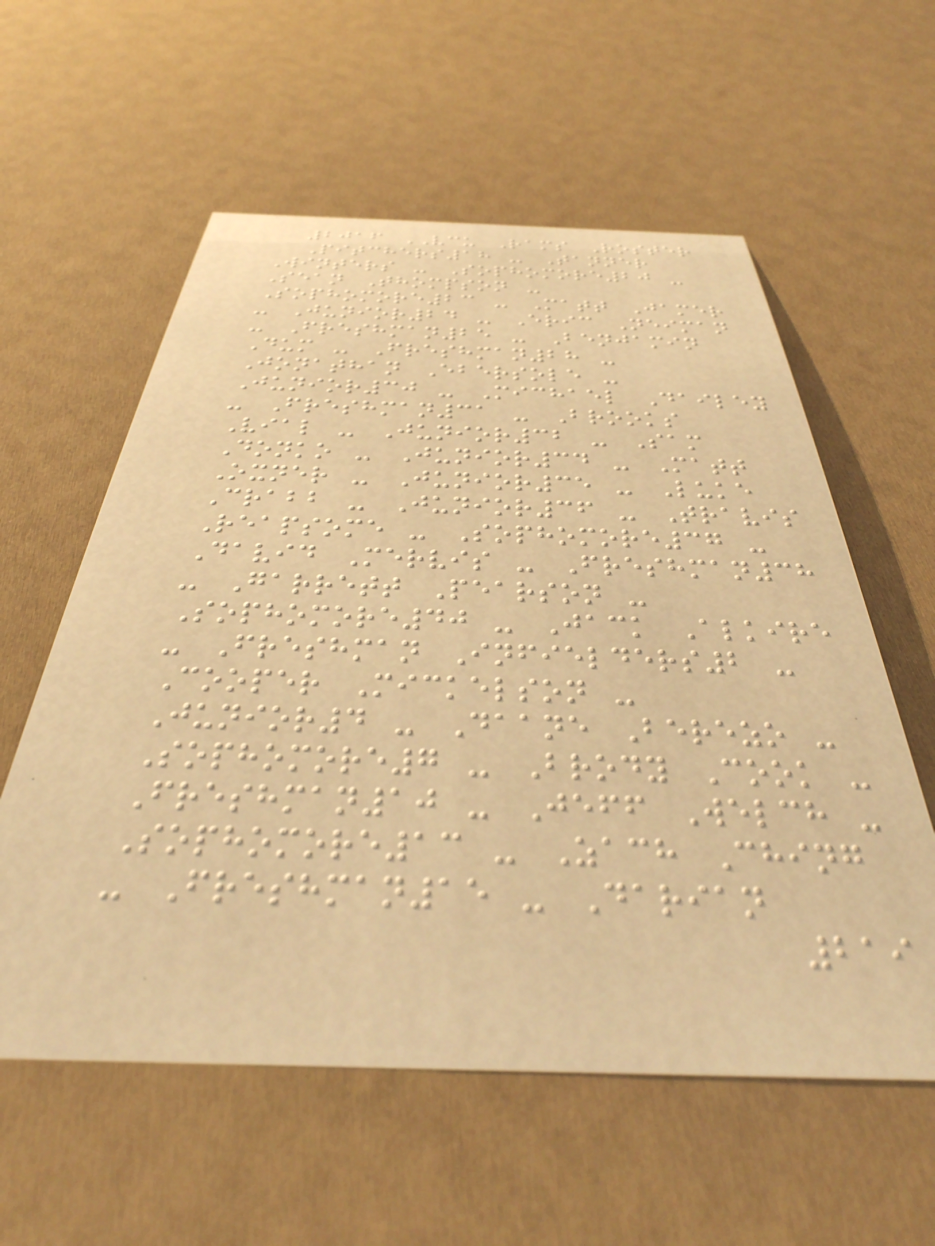2016 VCU Rams Roster
Pitchers18 - Tanner
Winters - Sophomore20 -
Sean Thompson -
Sophomore23 - Matt Jamer
- Junior24 - Eric Neiman
- Freshman25 - Benjamin
Dum - Freshman28 -
Jonathan Ebersole -
Junior30 - Michael Dailey
- Freshman31 - Brooks
Vial - Junior32 - Sam
Donko - Junior34 - Matt
Oxner - Junior35 - Luke
Crabb - Junior36 - Travis
Reapsome - Sophomore37 -
David Mervis - Freshman38
- Garrett Pearson -
Sophomore40 - Jack Alkire
- Freshman Infielders2 -
Cooper Mickelson -
Junior4 - Daane Berezo -
Sophomore7 - Brody Cook -
Freshman10 - Jeff Welch -
Sophomore13 - Zach Ching
- Freshman15 - Darian
219
